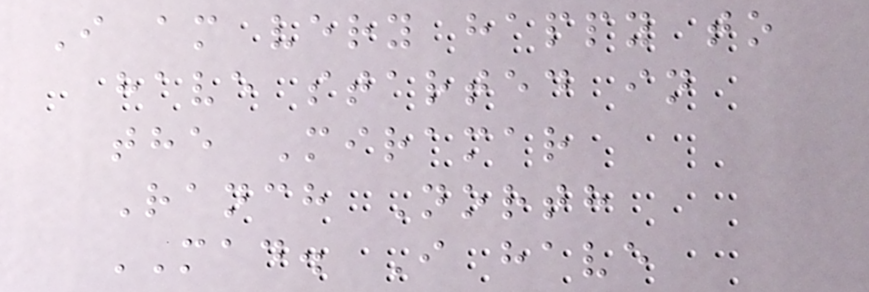I am very happy to
have started in
the Miramar
Ranch North
MAD. I have
